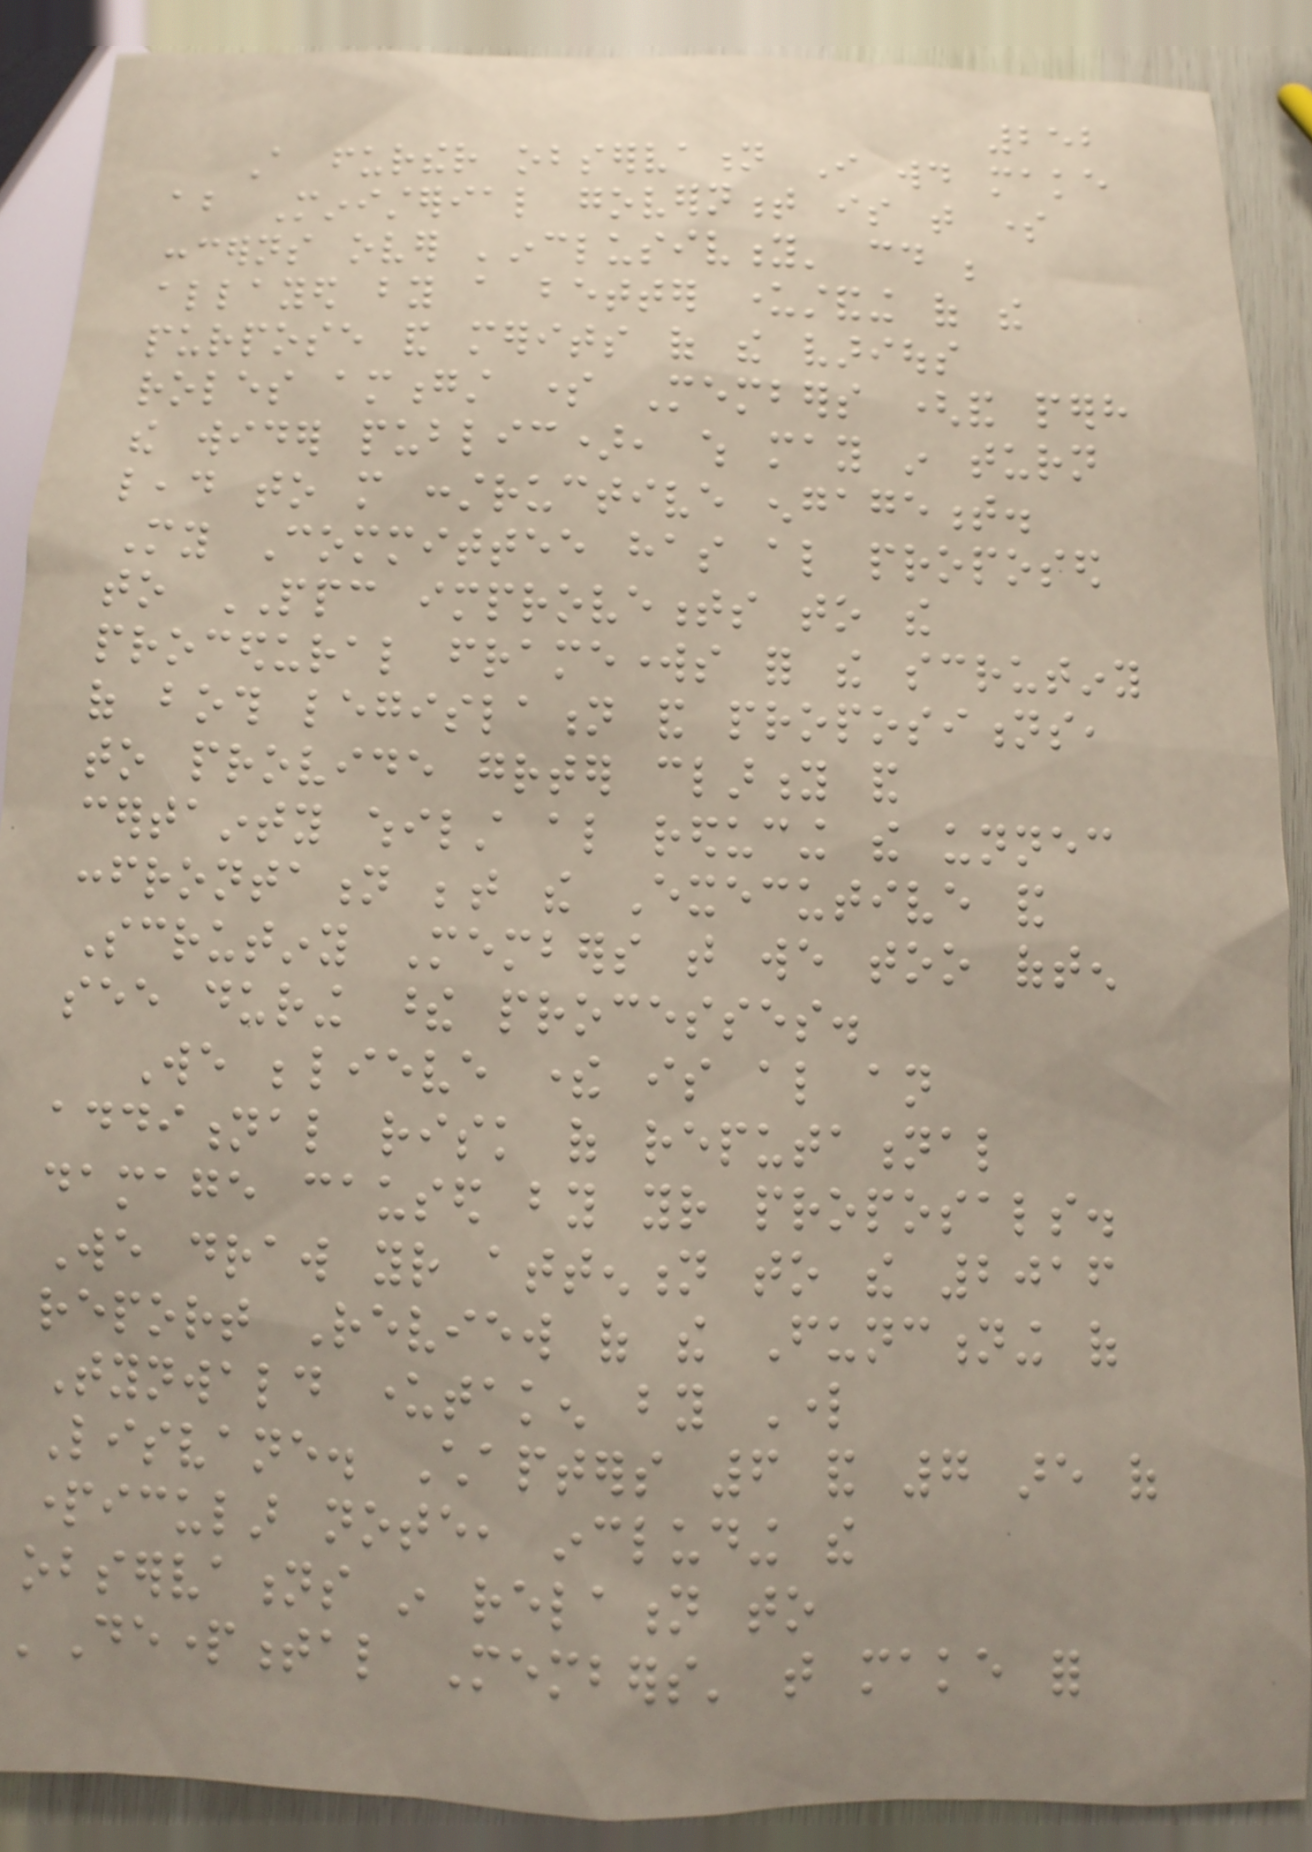252
A further observation I would make
about Ministerial government is that some
concerns over 'inclusivity' could be
allayed by a better understanding of the
purpose and merits of the various
roles amongst some Members (and perhaps
the wider public), which may in turn
lead to more constructive engagement.
My Committee has also proposed
to PPC improvements to the
procedural frameworks for the scrutiny
of both legislation and propositions,
to provide greater clarity and
certainty whilst also reducing the unnecessary
confrontation between the Executive and
Scrutiny Members that we too often
see during these processes.
We believe there is also an
additional risk of reputational
damage caused by your proposals.
We draw your attention to the 2016
report Review of the Functioning of
Tynwald undertaken by Lord
Lisvane. Chapters 6 and 7 are of
particular note, including the
observations in relation to
'Departmental Members' that make for
